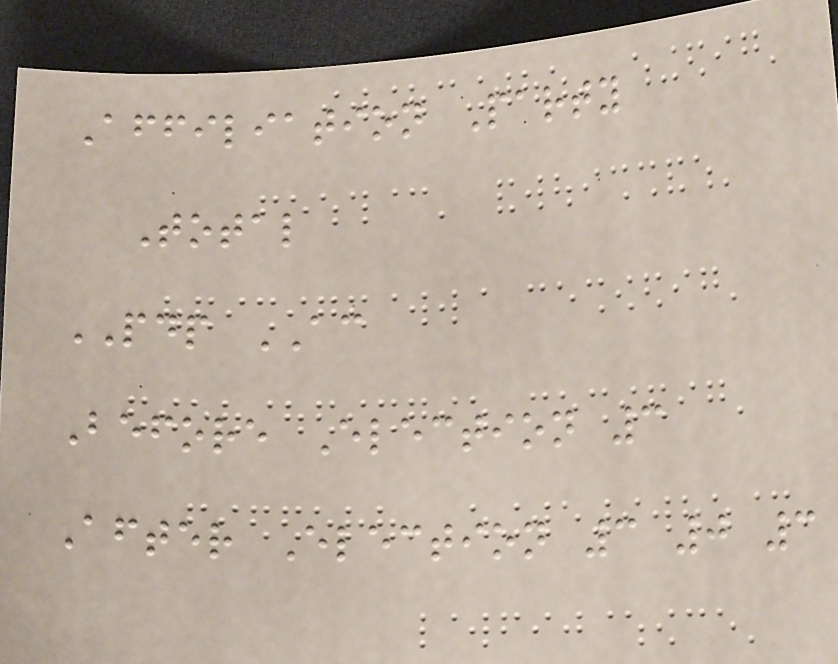Affiliation Party
Total
PDP AC
Before Election 3
After Election 3 0 3
